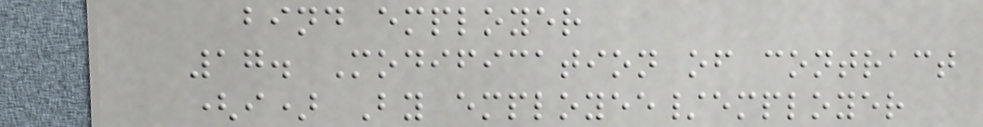bind employer
17. Modification of contract
(i) By employee/employer
